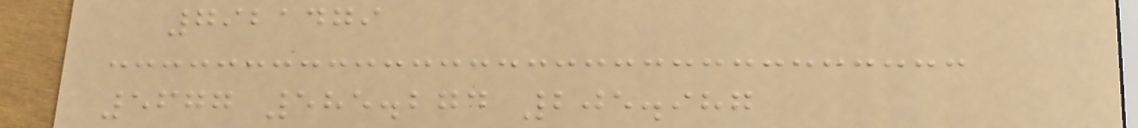7921479
5677 585.274 205.987
